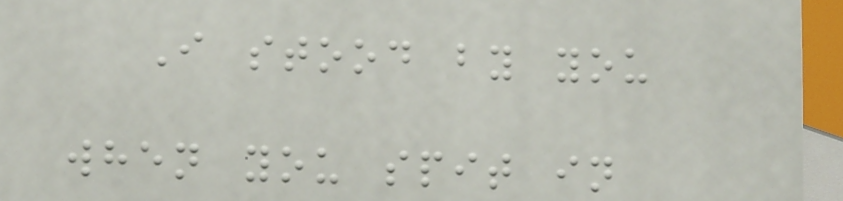I stood by you
when you spit in
